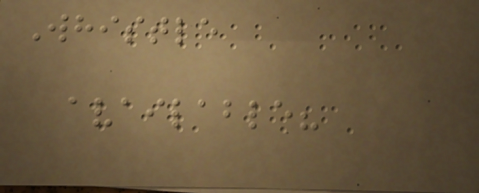Whistle
available?
